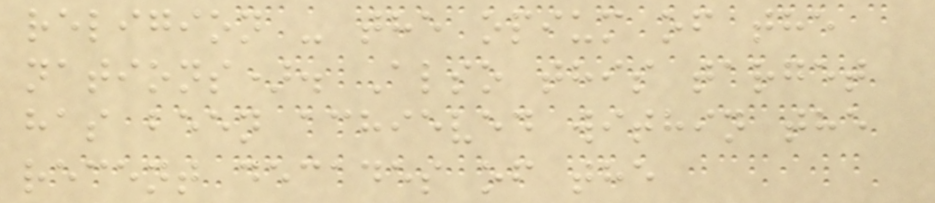religion - the opium of the
nations). Also this target
has been achieved within the
recent decades of the
